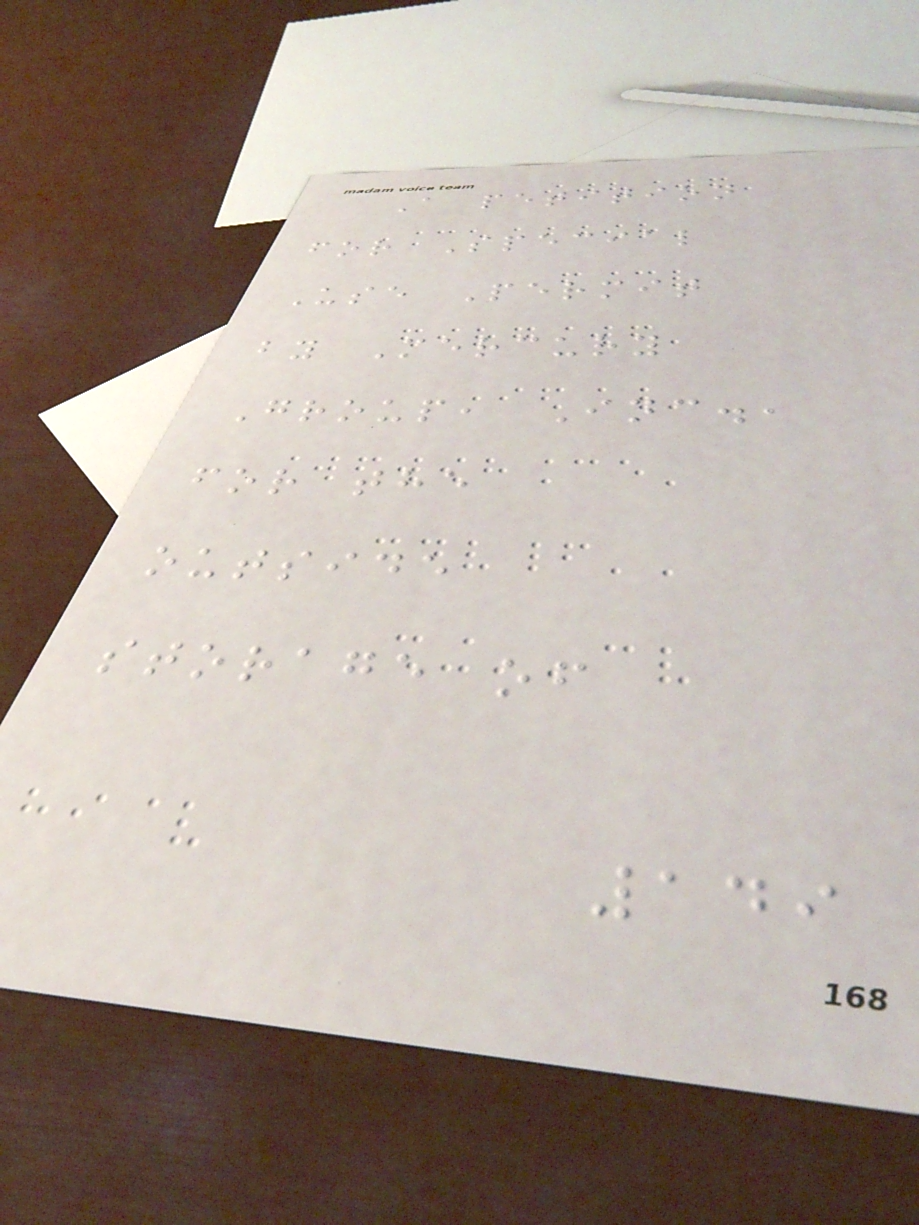A petition
for Special
Use Permit
by Mercury
Group, Inc.,
for the
outside
storage of
149
